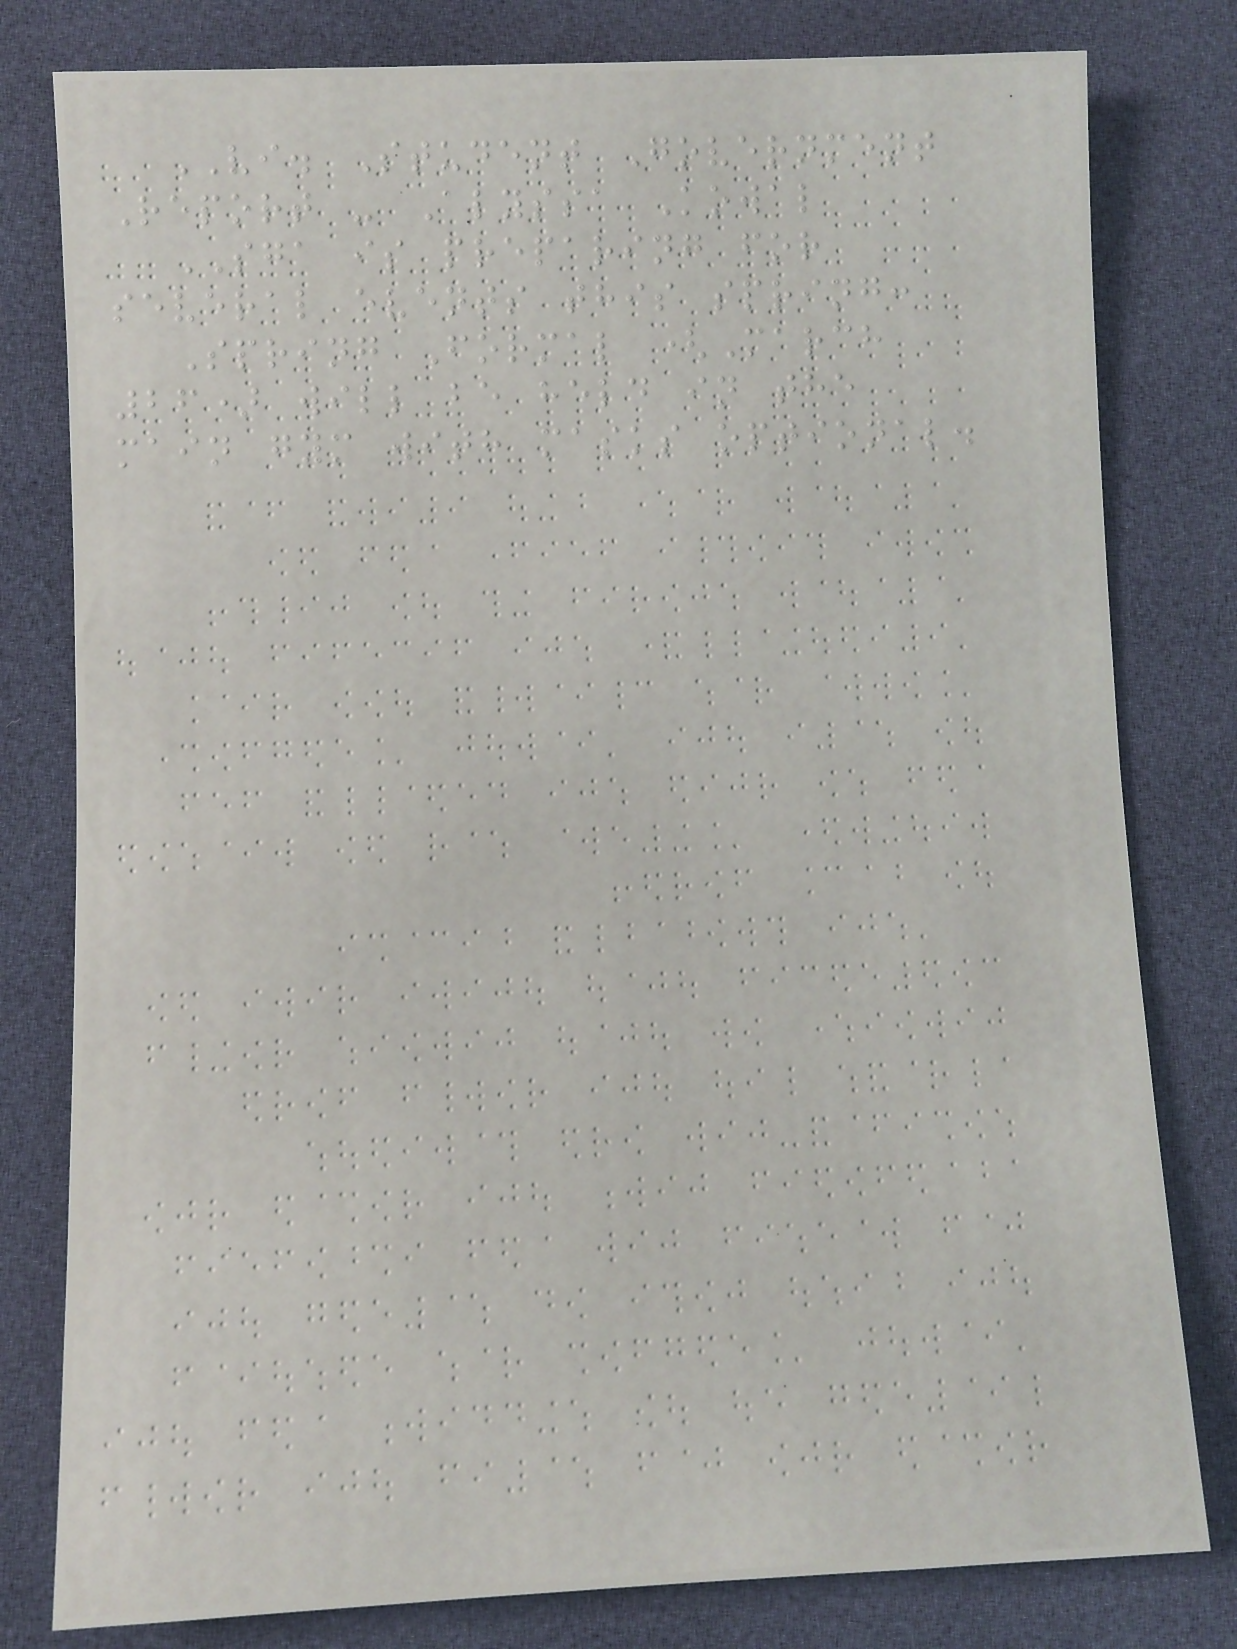VI. Student Government
Report - Alyssa Kowal
SGA is preparing for
several events this spring:
Spring Formal (March
26) will be held in the
main gym with masks optional.
